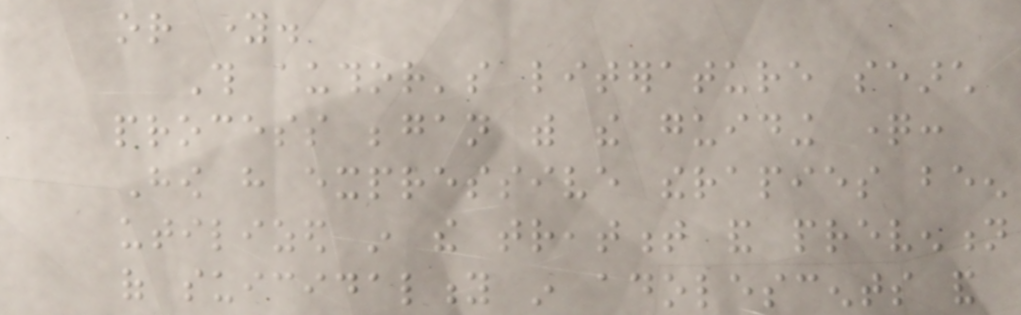or young.
This author's literature search
process began with the guiding question:
How have expressive therapies been
utilized in the treatment and prevention
of suicidality in adolescents and
